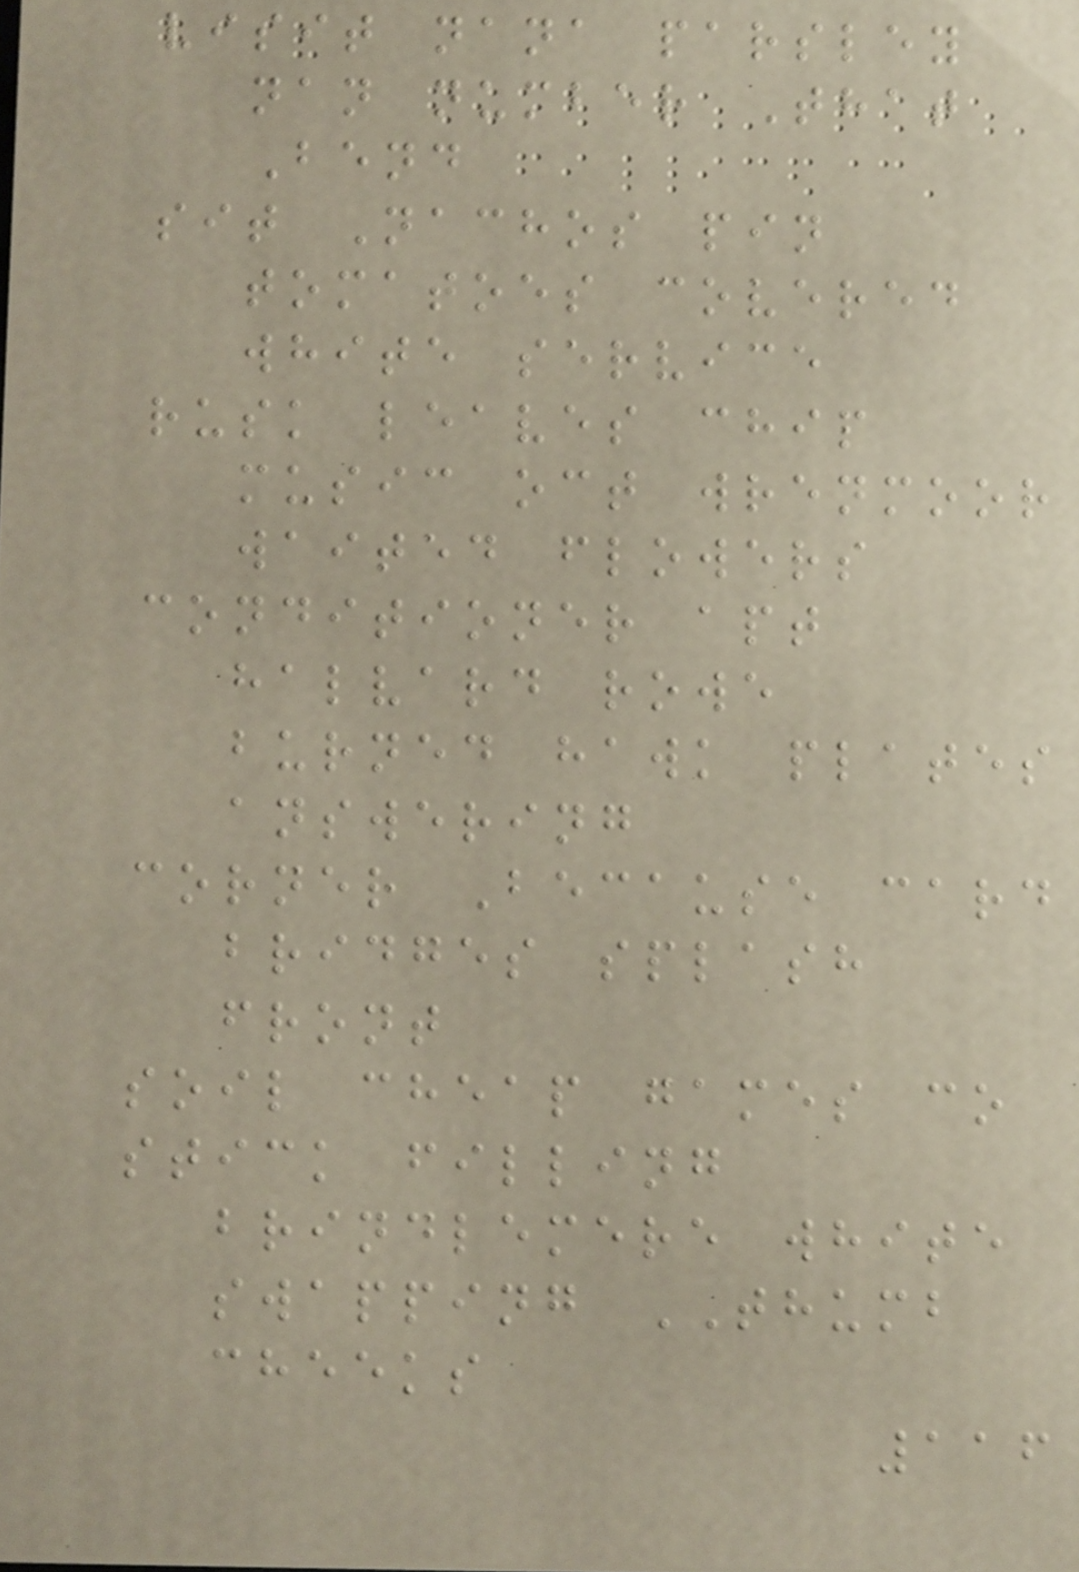visit nana parsley
nan number That
Bend
sit Nachos pin
tomatoes covered
white service
rusk leaves chip
music oct wrenmoor
waited flowers
conditioner apt
halvard rowe
burned hawk plates
answering
corner Because card
bridges splash
front
soil cheap games co
stick filling
brindlemere white
swapping THUMB
cheeks
116
